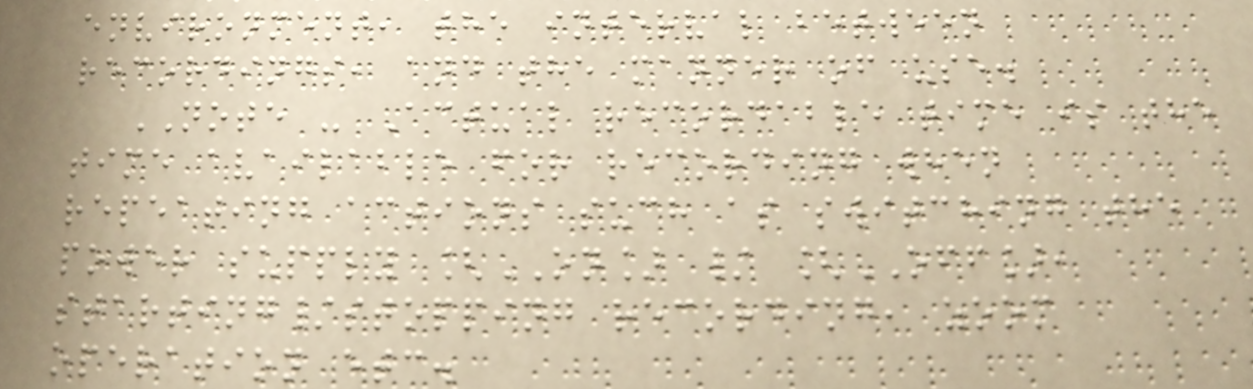environment, the interval between
recordings, and the manner of use.
NOTE - Actual recordable time is the
time available for recording when
repeating actions such as switching the
power supply [ON] / [OFF],
starting/stopping recording, zoom
operation etc.
